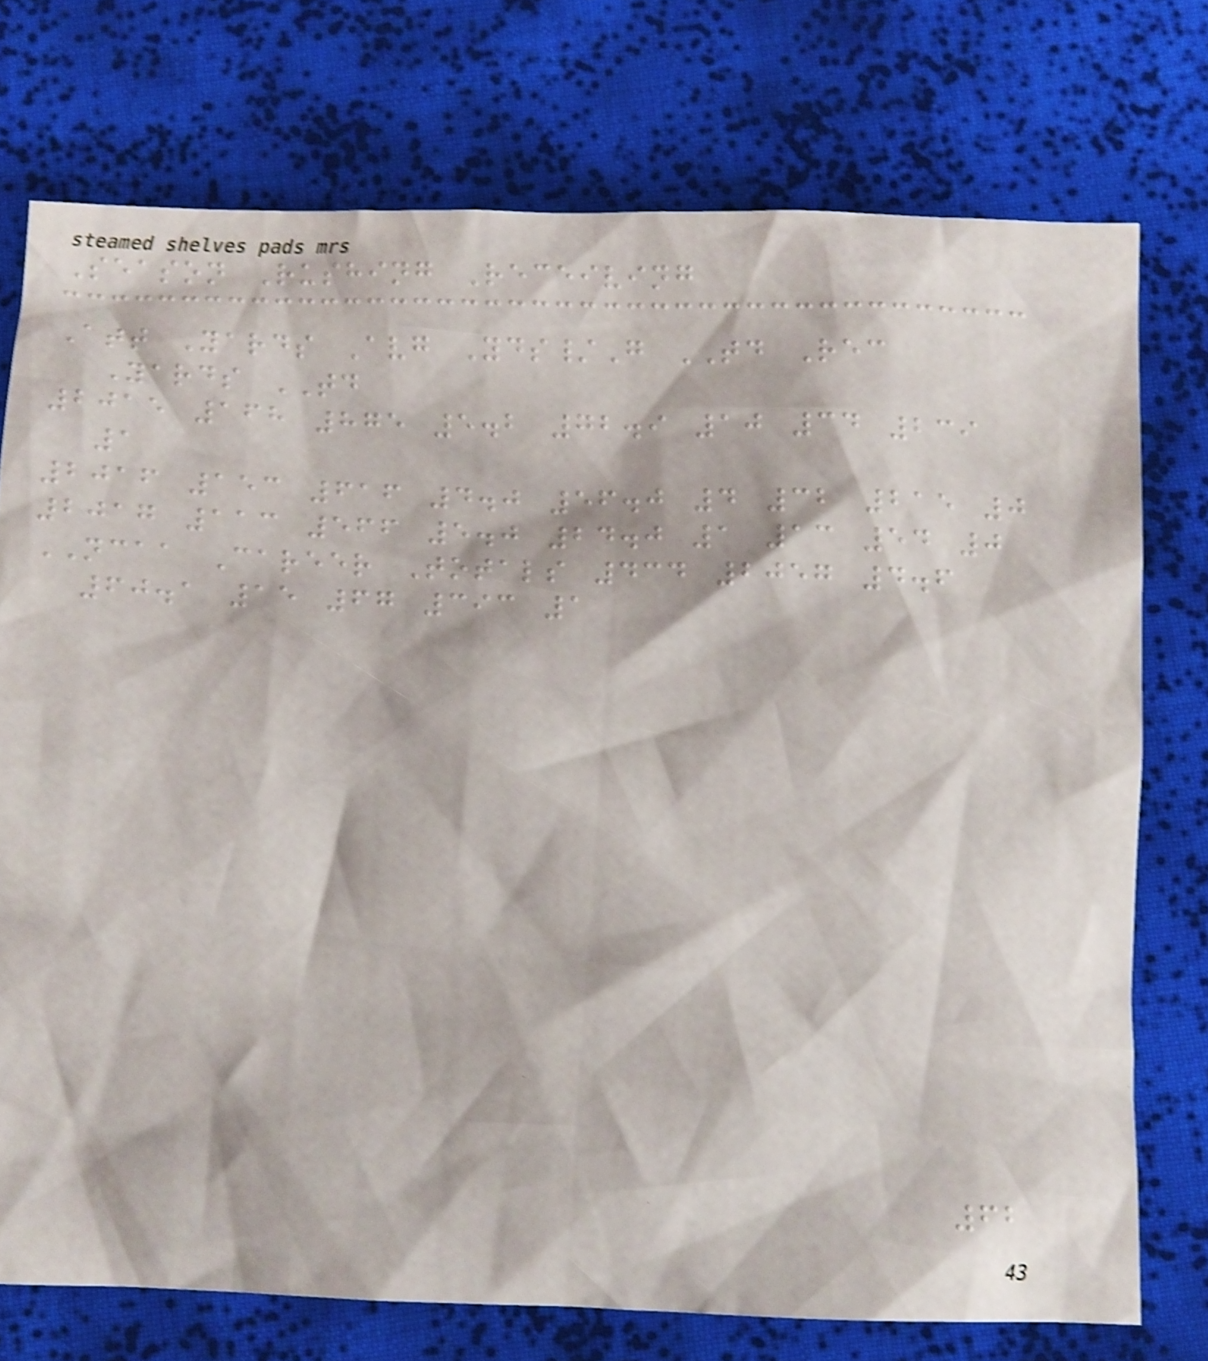Season Rushing Receiving
Att Yards Avg Yds/G TD Rec
Yards TD
2015 168 875 5.2 72.9 10 34 239
1
2016 153 616 4.0 56.0 4 32 215 0
2017 113 566 5.0 24.0 1 13 54 0
NCAA Career Totals 434 2057 4.6
60.1 15 67 393 1
62
